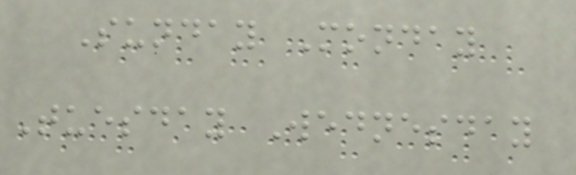Sunday Monday
Tuesday Wednesday
